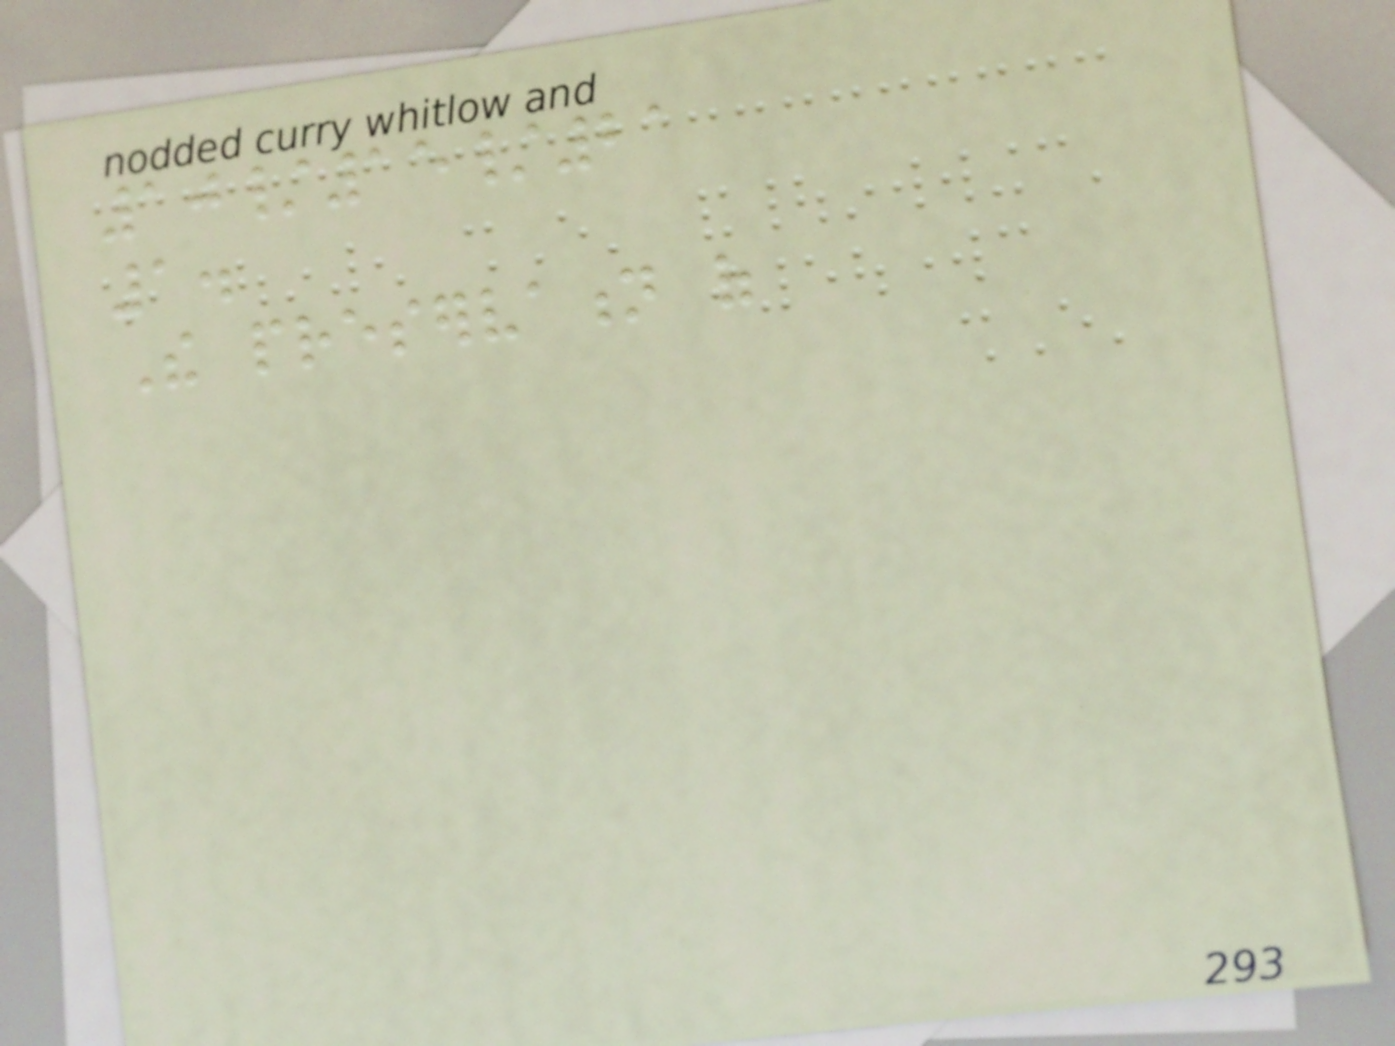10/15/21
1.
The preservation of
